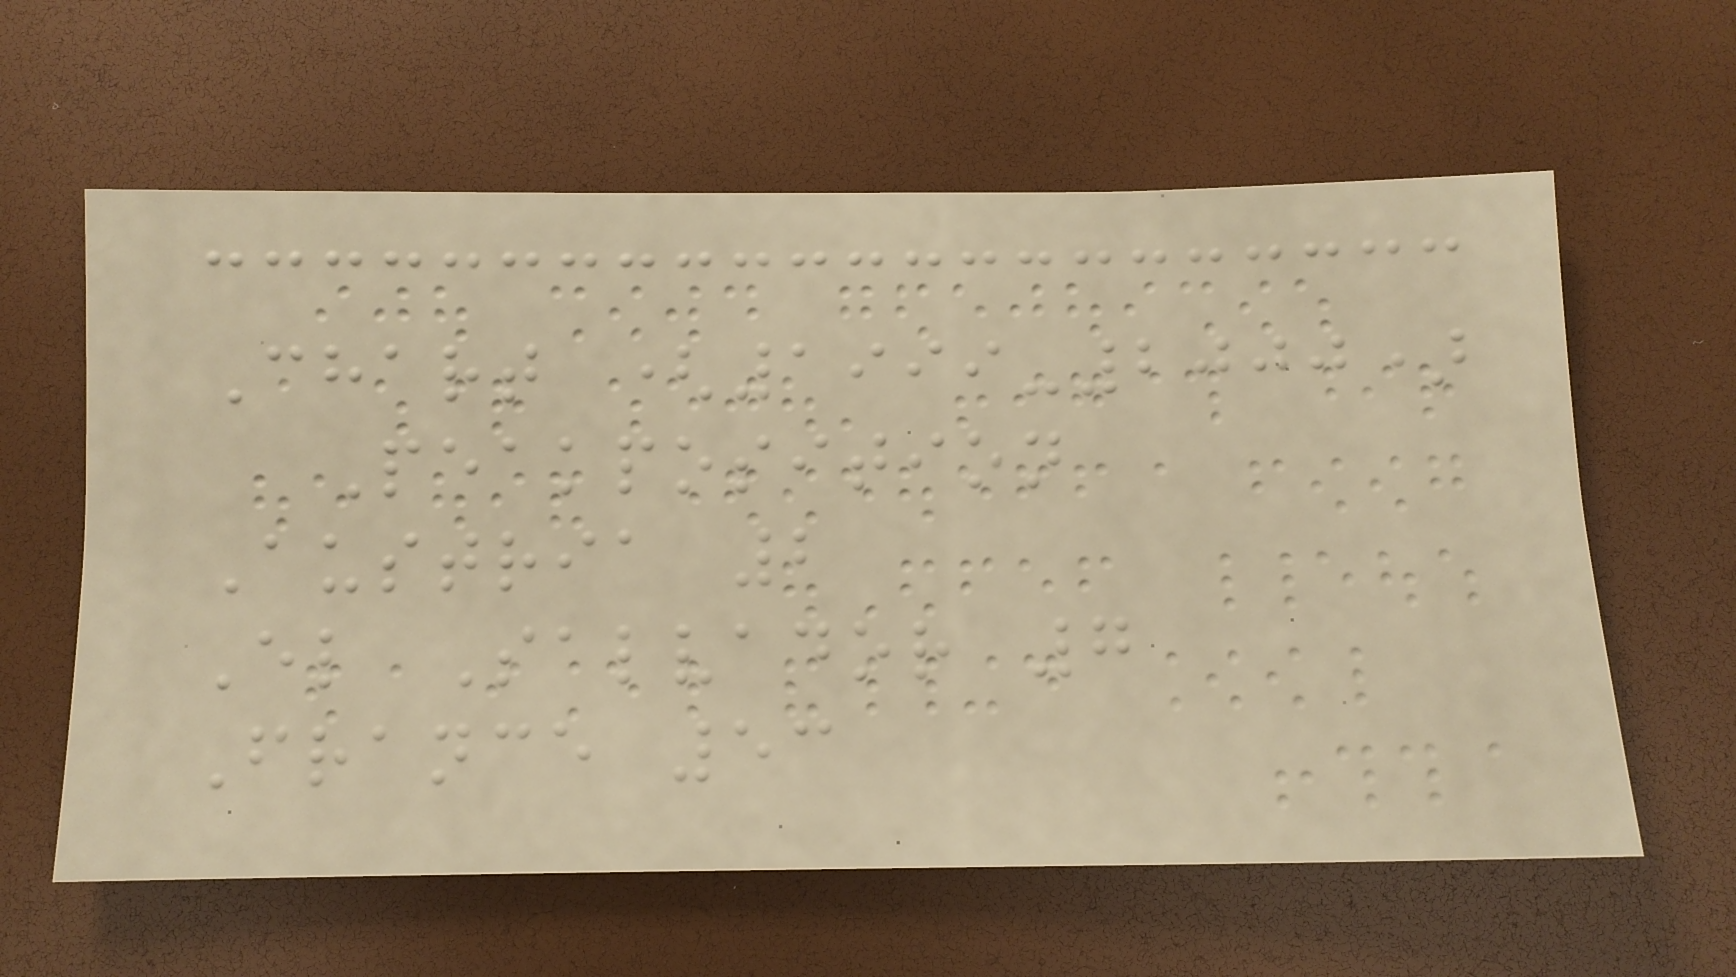Chart (1999-2000)
Peakposition
Austria 2
El Salvador 7
France 53
